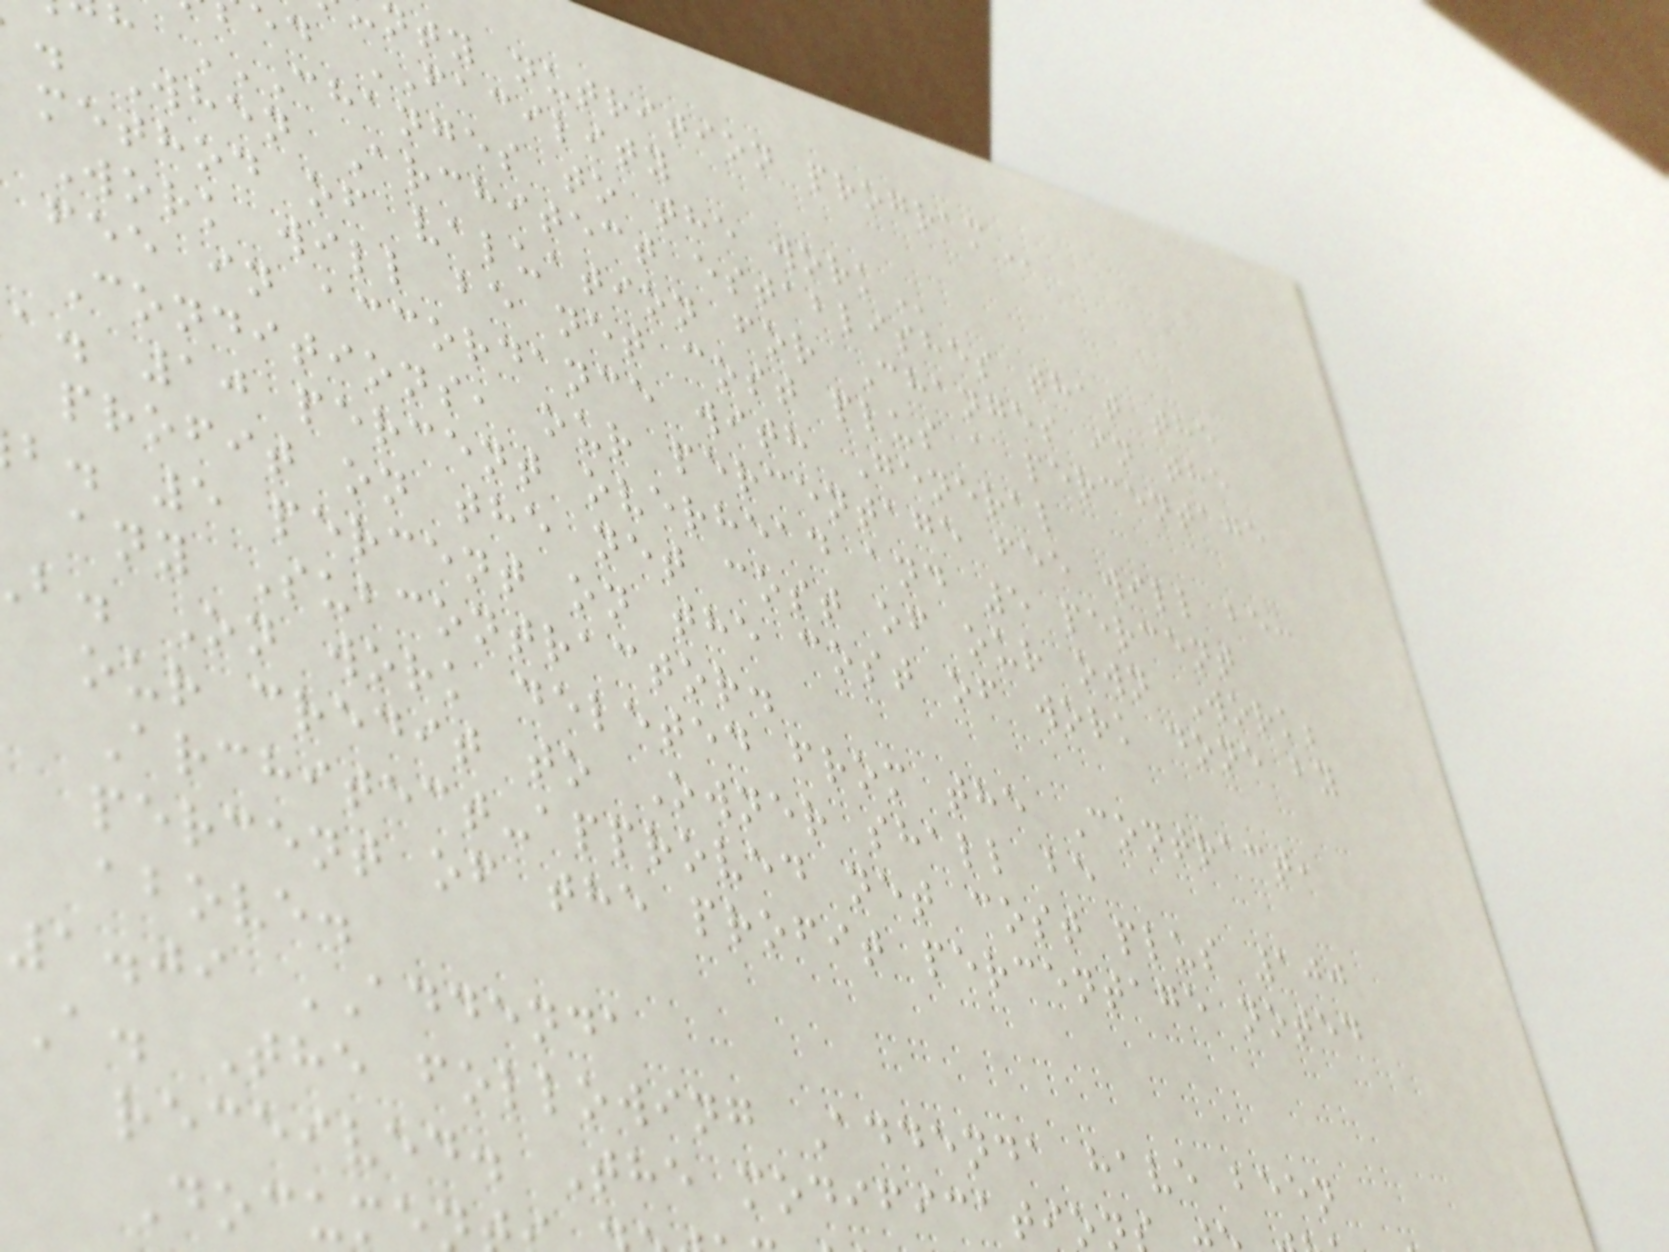nty nutrition
ed FACILITY
h CHANGES TO THE WORK
. When Architect establishes that the
method of valuation for Changes in the
Work will be net cost plus a percentage
fee in accordance with General
Conditions, our percentage fee will be:
a. 10 percent overhead and 5 percent
profit on the net cost of our own Work;
b. 5 percent on the cost of work done by
any Subcontractor.
b. On work deleted from the Contract,
our credit to Owner shall be
Architect-approved net cost plus 100
percent of the profit percentage noted
above.
1.09 ADDENDA
A. The following Addenda have been
received. The modification
